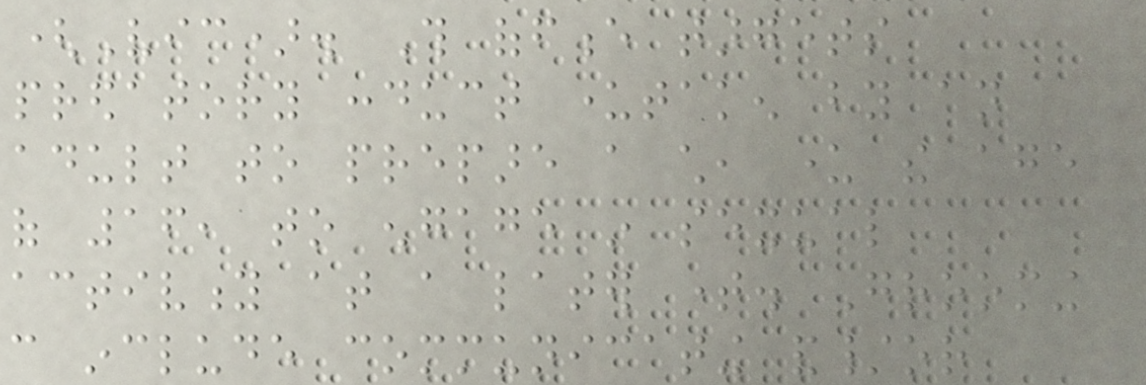(Vic). This offence targets
predatory conduct undertaken by an
adult to prepare a child, under the age
of 16, to engage in sexual
activity at a later time. Grooming
can include communicating and/or
